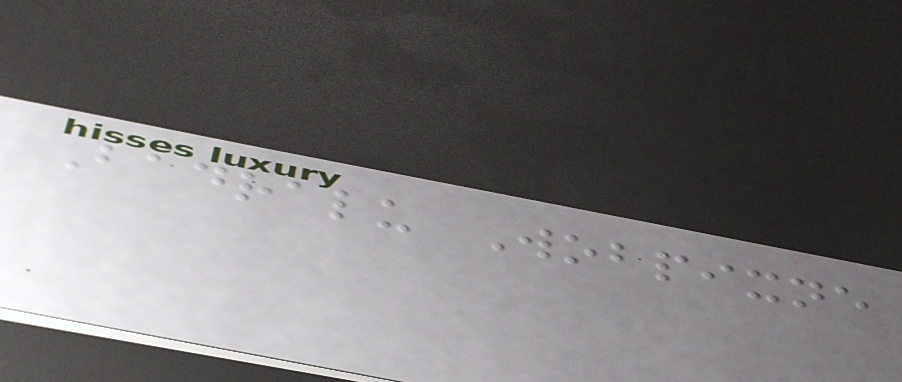Badralu Wobpixne
